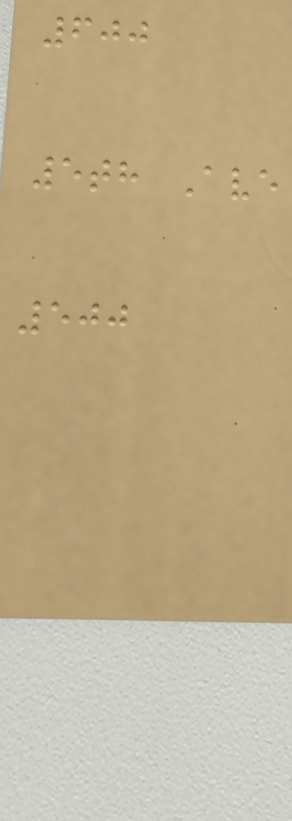600
5th Ave
500
